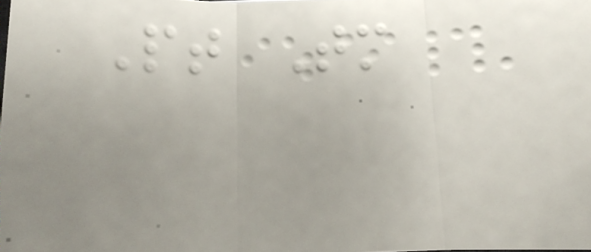Pt Tm
